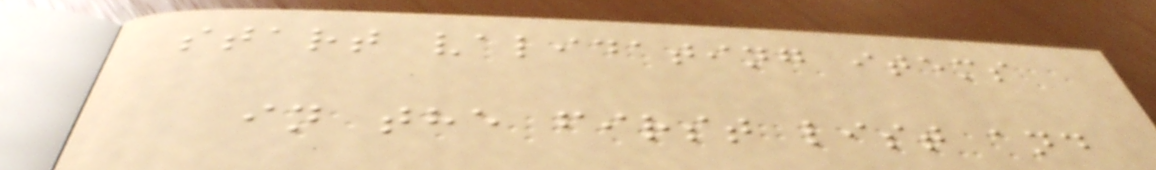start validating items
in the first list and
